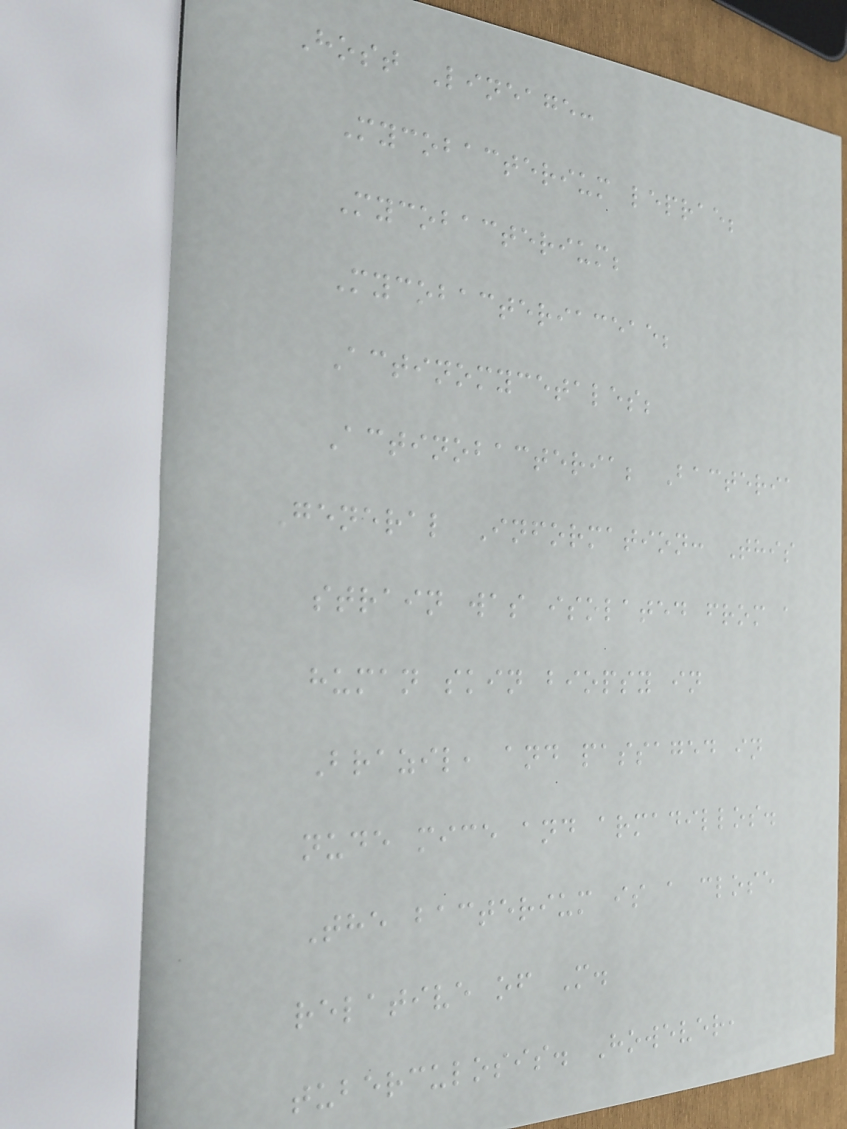Host Lineage:
Mycobacterium leprae;
Mycobacterium;
Mycobacteriaceae;
Actinomycetales;
Actinobacteria; Bacteria
General Information: This
strain was isolated from a
human skin biopsy in
Brazil, and passaged in
nude mice and armadillos.
The bacterium is a close
relative of M.
tuberculosis. However,
